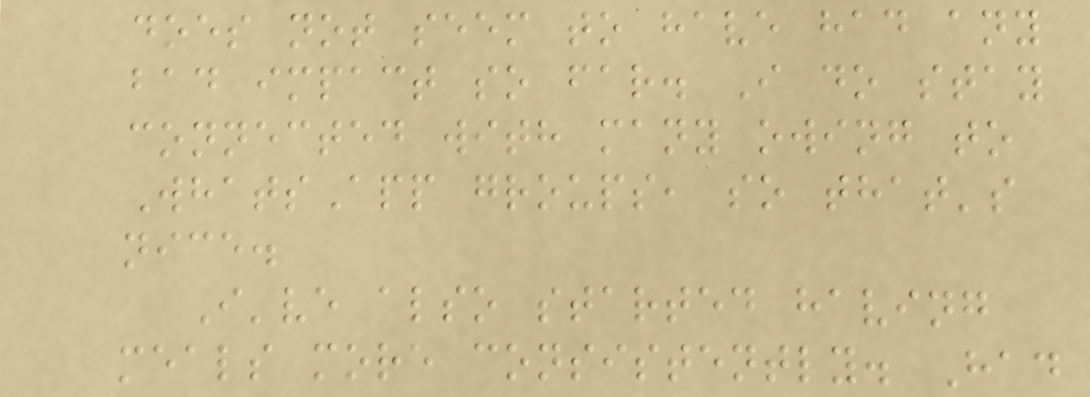does not seem to have had any
bad impact so far. I do stay
connected with many owing to
WhatsApp groups, so that's
nice.
I've also started having
meals more consistently. Had
